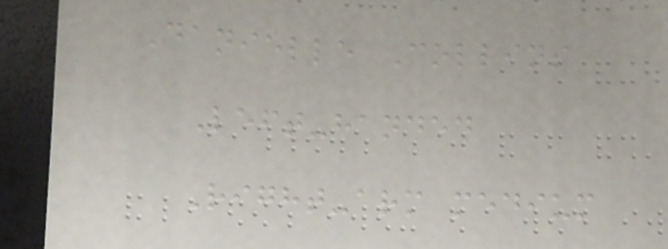Danielle Collins
Left-handed
Right-arm medium
